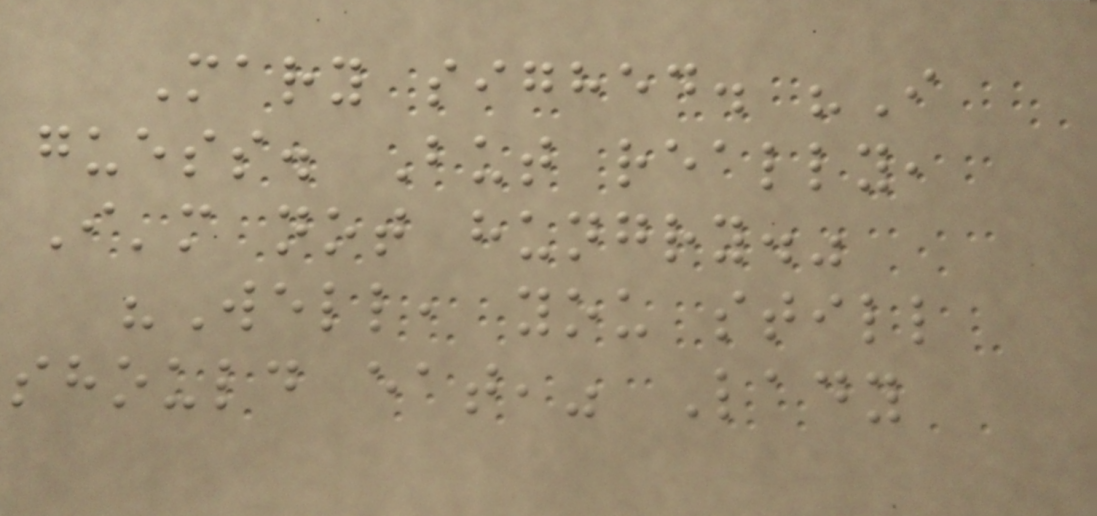Mary sighed. "I
guess. But really,
I'm not hungry."
"Well, you still
should eat," Lady
